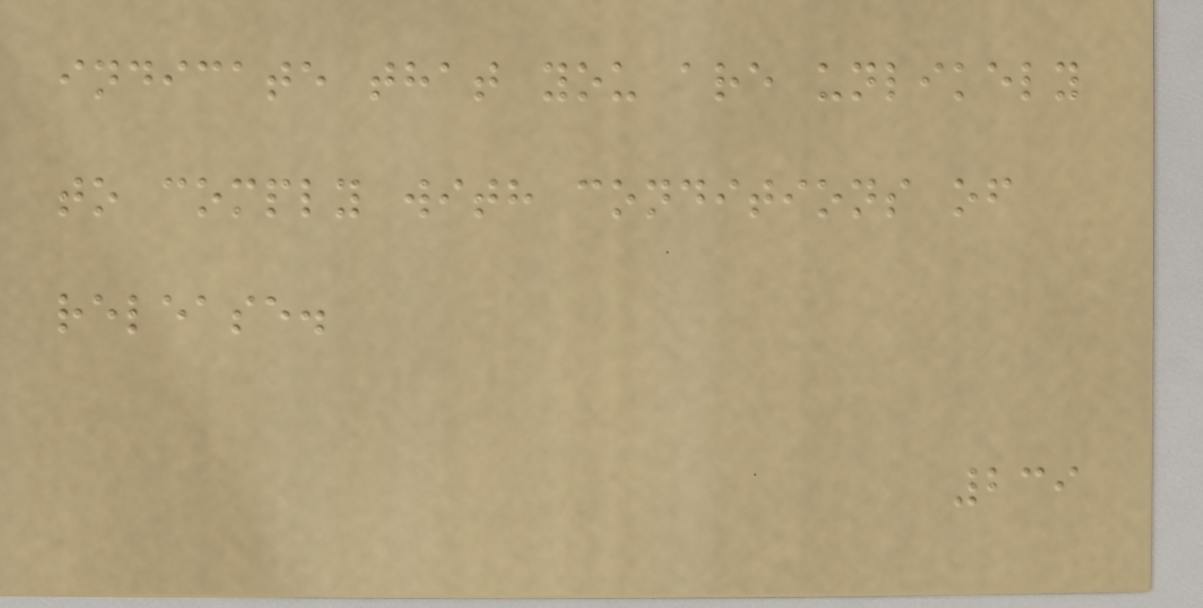indicate that you are unlikely
to comply with conditions of
release.
239
